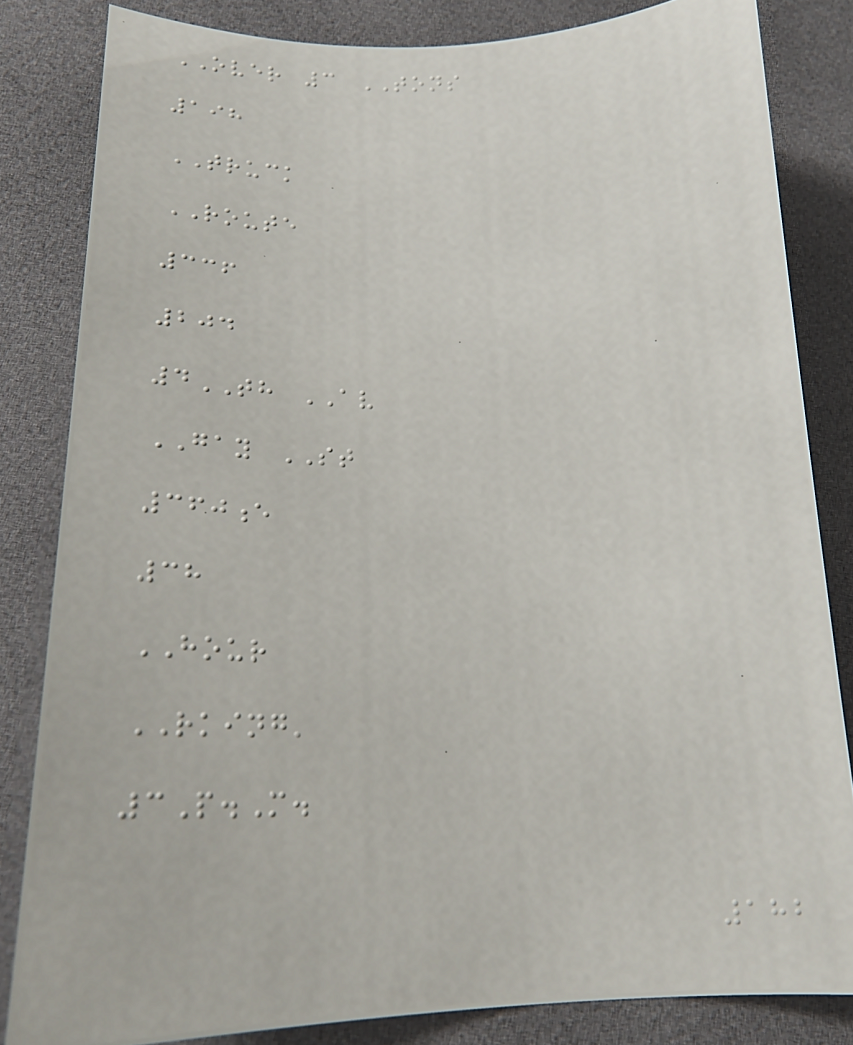OVER 3 TONS
198
TRUCK
ROUTE
336
204
4TH AV
GAY ST
360e
38
HOUR
RKING'
3P.M.
182
